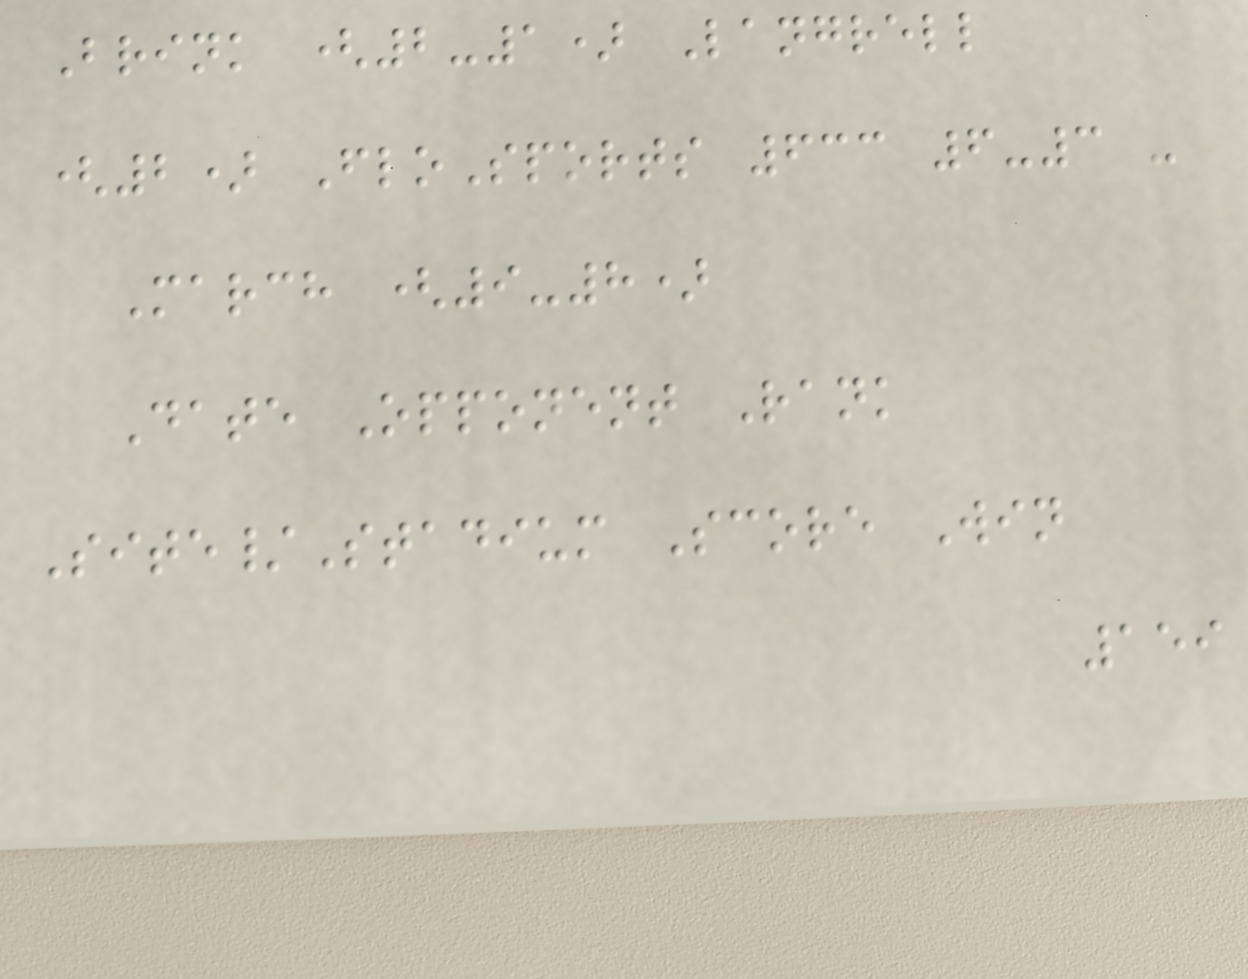Brink (2-1) Langrell
(2) FloSports 633 6-3 -
March (9-8)
Date Opponent Rank
Site/Stadium Score Win
159
